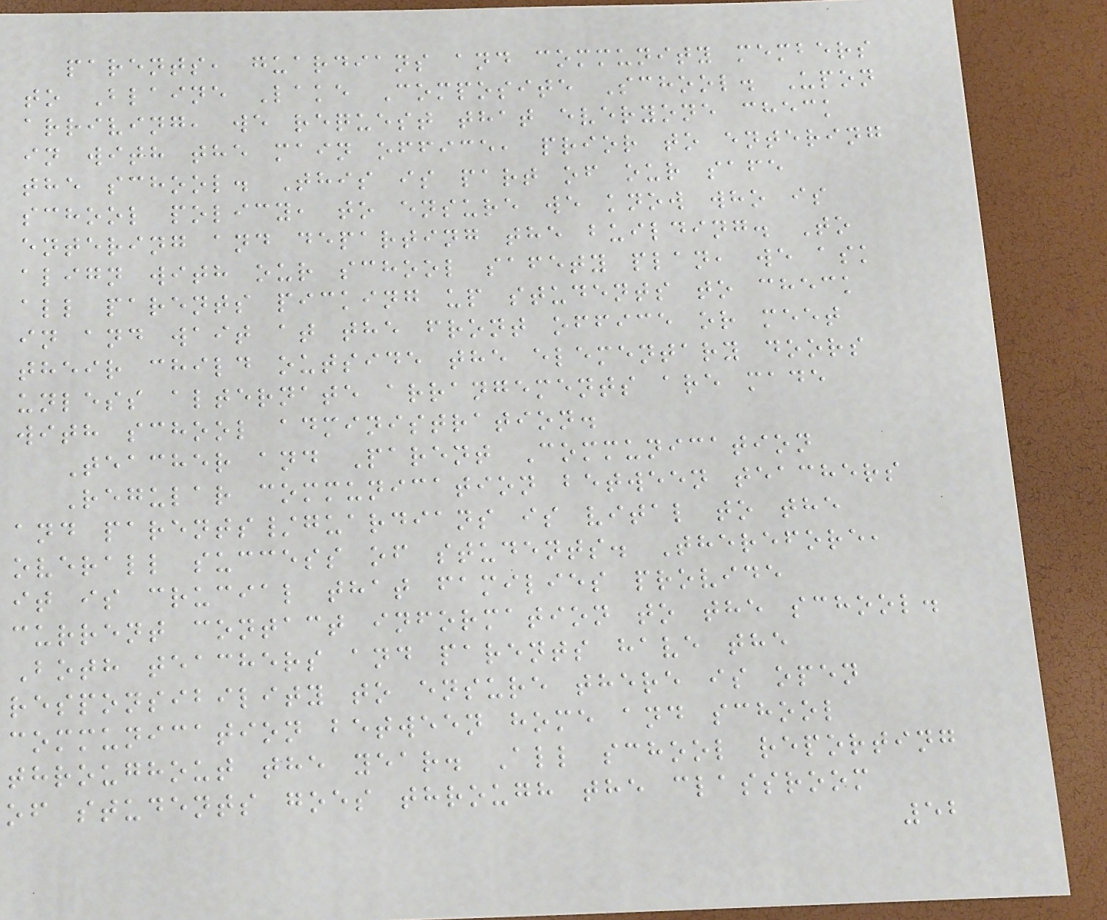parents, guardians and community members
to Blaine Lake Composite School. Upon
arriving, we request that everyone check
in with the main office, prior to entering
the school. This is part of our safe
school policy, to ensure we know who is
entering and departing the building. To
align with our school safety plan, we ask
all parents picking up students to check
in and wait at the front office or meet
their child outside the elementary doors
unless alternate arrangements are made
with school administration.
Teacher and Parent Communication
Regular communication between teachers
and parents/guardians is vital to the
overall success of students. Therefore,
it is crucial that families provide
current contact information to the school.
Both teachers and parents have the
responsibility to ensure there is open
communication between home and school
throughout the year. All school reporting
of students goes through the classroom
52
